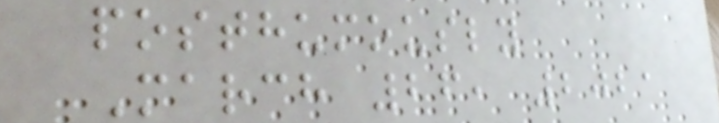posthumously
March 26, 2021
